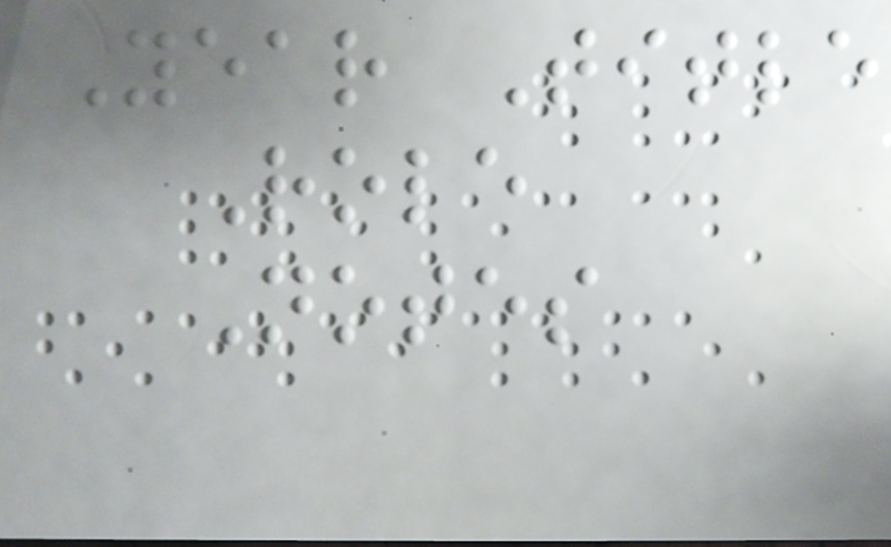Year Title
Role
Notes
